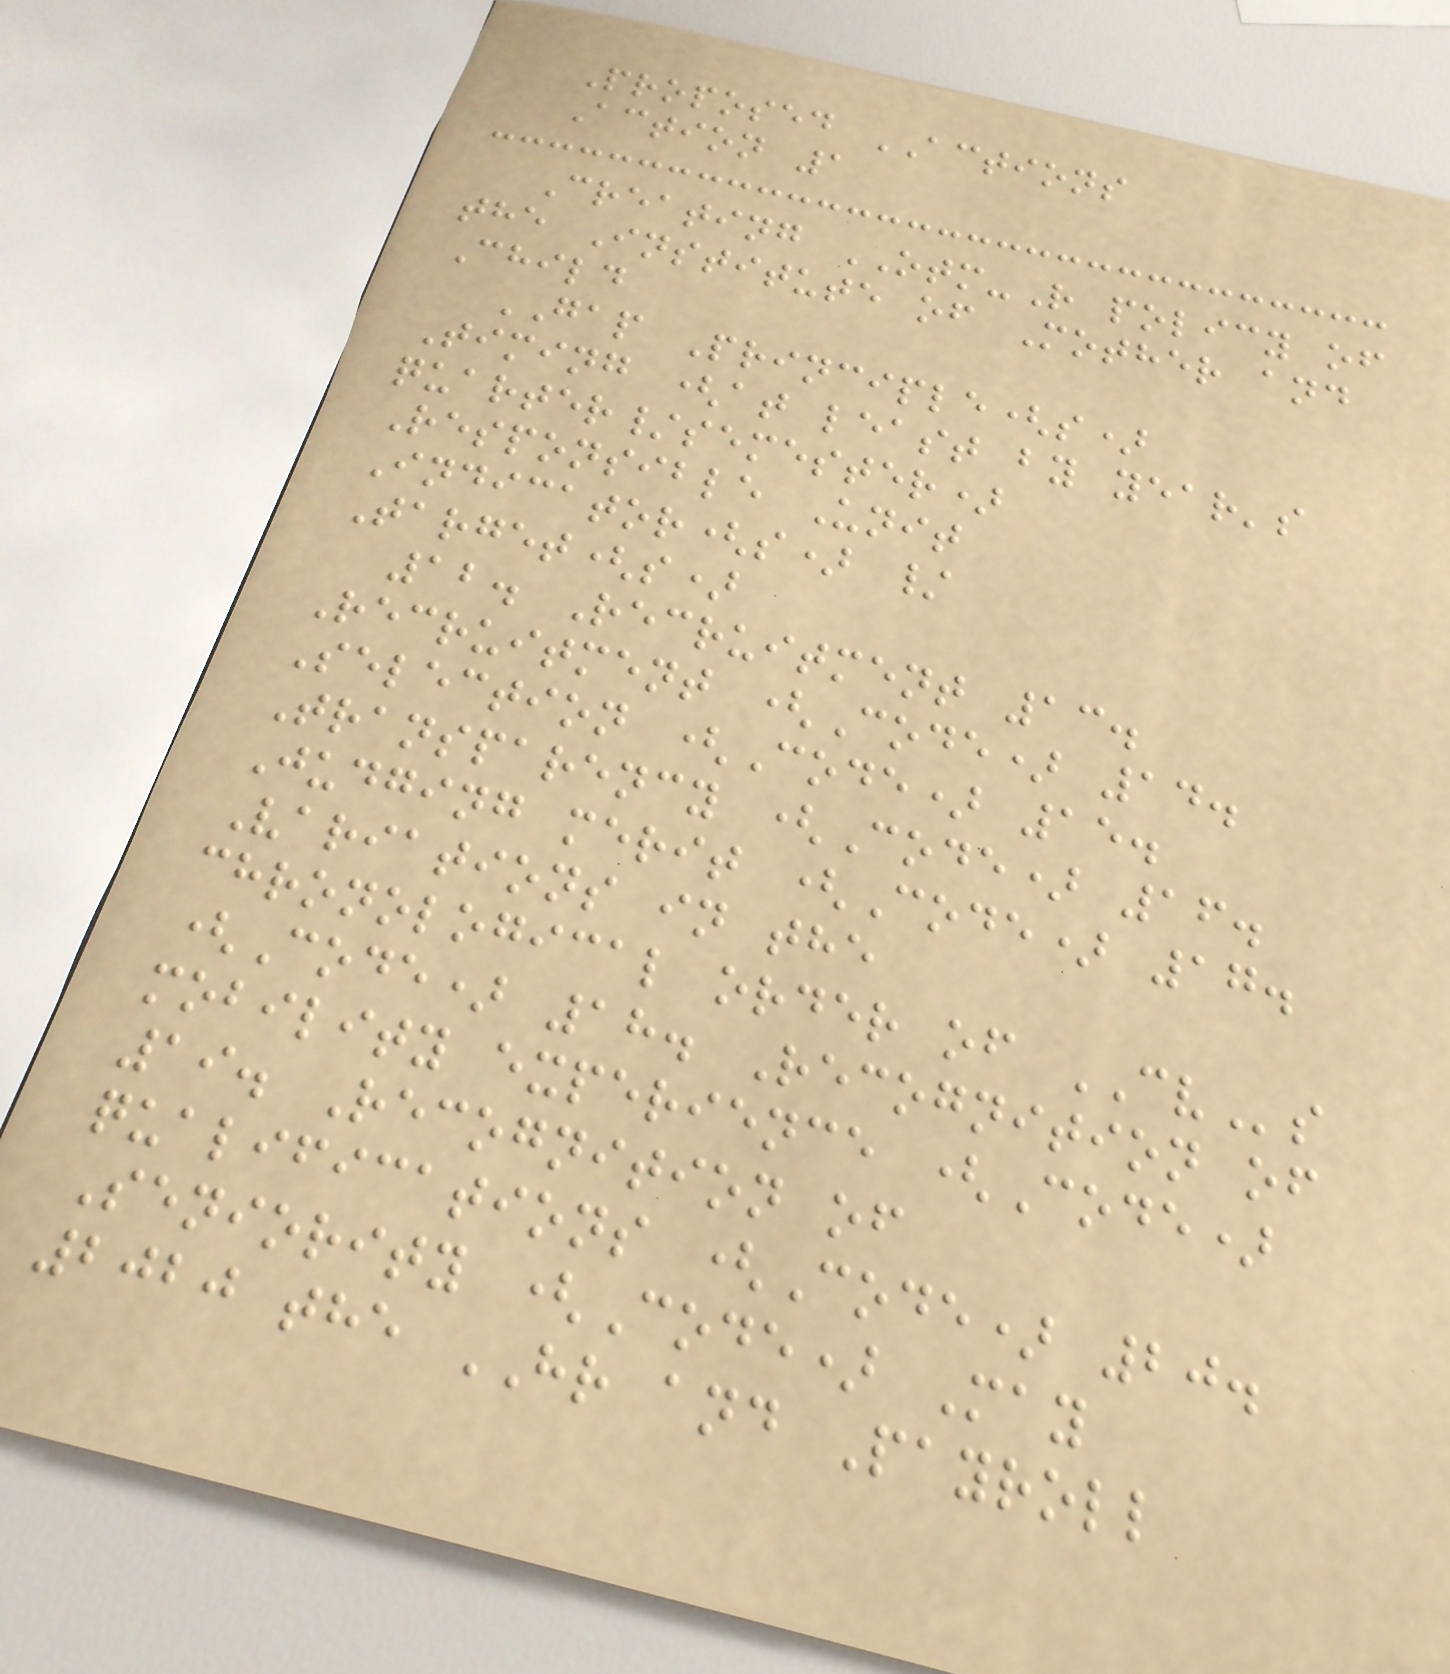Proposed ACTIONS
Action 1
Creating OTM-R policy of
the Institute of Mother and
Child
GAP Principle(s)
Timing (at least by year's
quarter/semester)
Responsible Unit
Indicator(s) /
Target(s)
12. Recruitment 13.
Recruitment (Code) 14.
Selection (Code) 15.
Transparency (Code) 16.
Judging merit (Code) 17.
Variations in the
chronological order of CVs
(Code) 18. Recognition of
mobility experience (Code)
19. Recognition of
qualifications (Code) 20.
Seniority (Code) May
2020 the HR and Payroll
